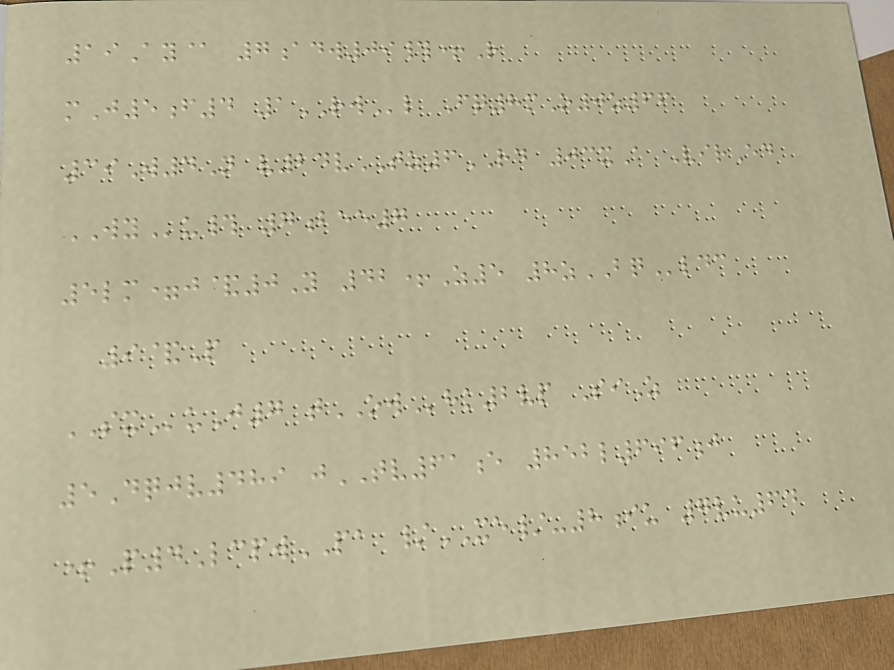19Ay@ 7adw09#+R
mJ5f4 1RWl Fq8mO0z66
39W4N v24vTZ6RD 03xA VirEd
WYu# 7bee7
5lm=j&0Y 42+Z5 8zBQldc
9&P
SXuJ7 tOWhk2vp SiZ
5Dqjv489 jTV61e 852l696j
+P4LcpwPA /XE/-8iu 7vu64
